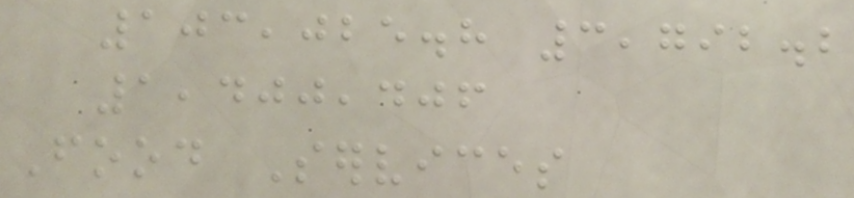103,025.8 3,792.2
1,400,406
Food Services
